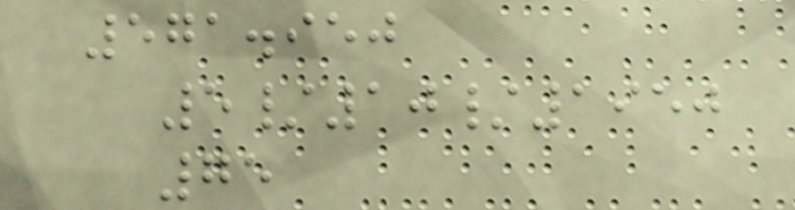571.950
5/10/1950
75
